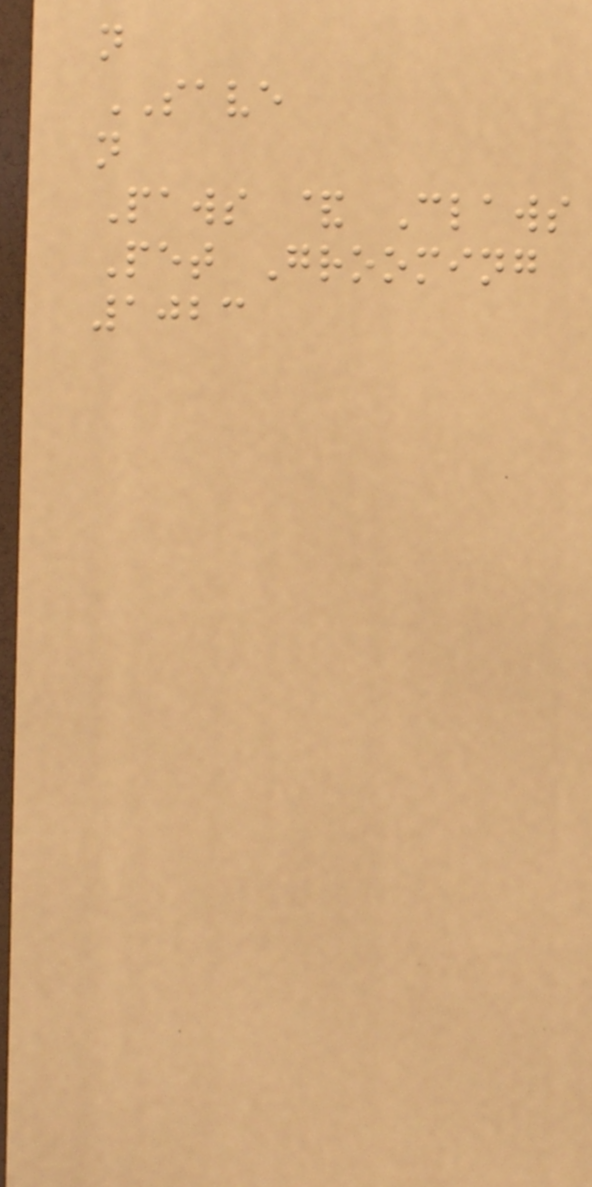n
SAVE
n
Paws & Claws
Pet Grooming
1023
